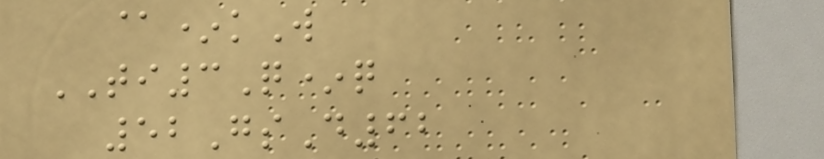@*kW
TI3Q*q
52GsD62
